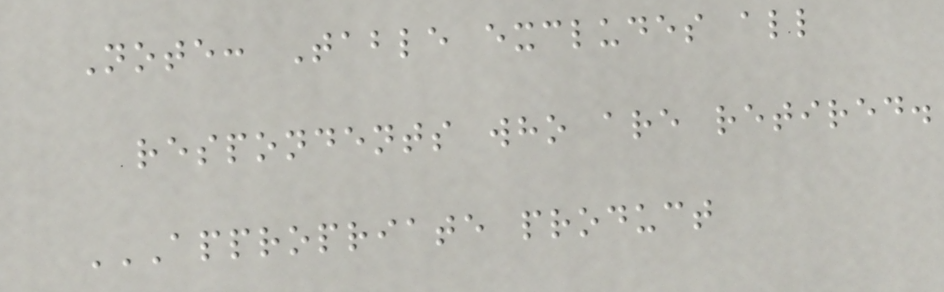Note: Table excludes all
respondents who are retired.
APPROPRIATE PRODUCT
